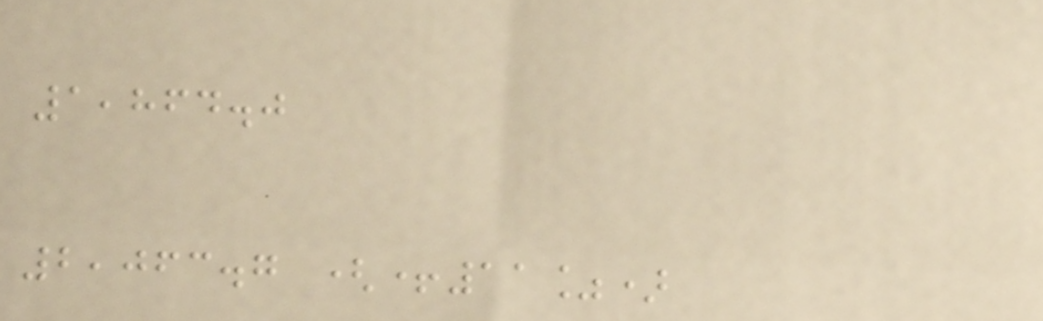1,864.0
2,063.7 (+11%)
